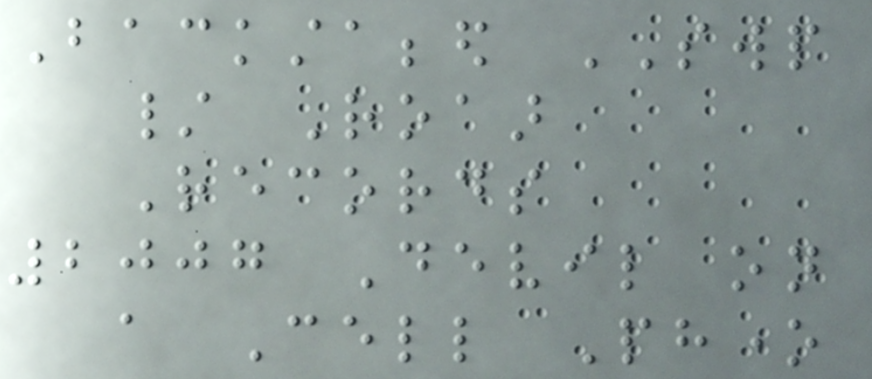Backstabbed SWP
/ Roaar
Records
2007 Devil on
a Cell Phone
